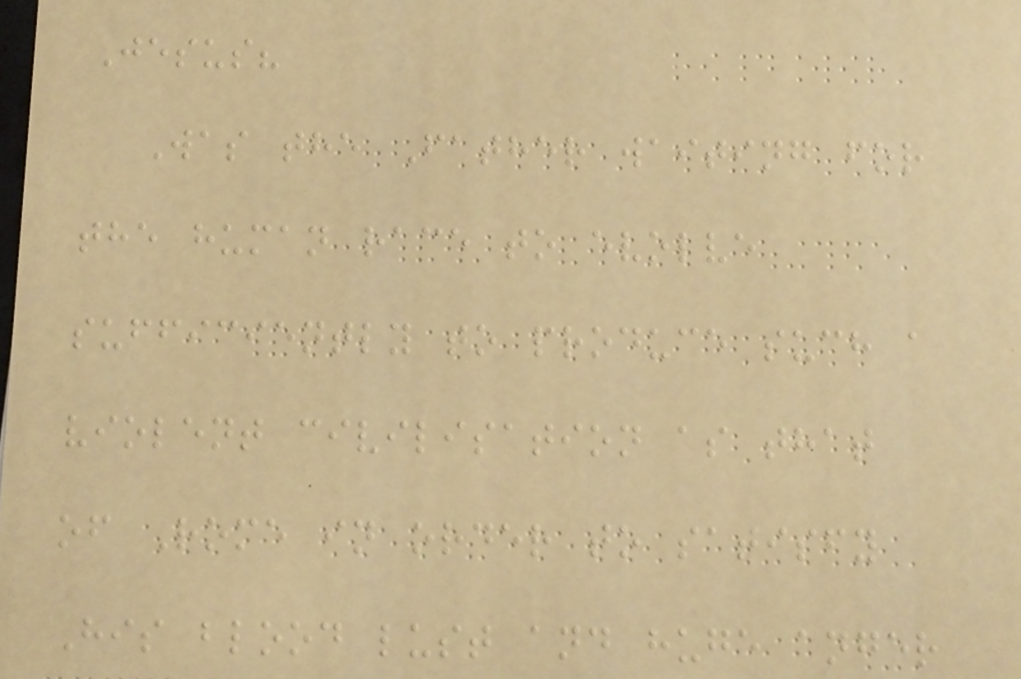Jesus?
Was the Father waiting for
the human race to evolve
sufficiently to produce such a
violent civilisation as that
of Rome in order to satisfy
His blood lust and huge anger
